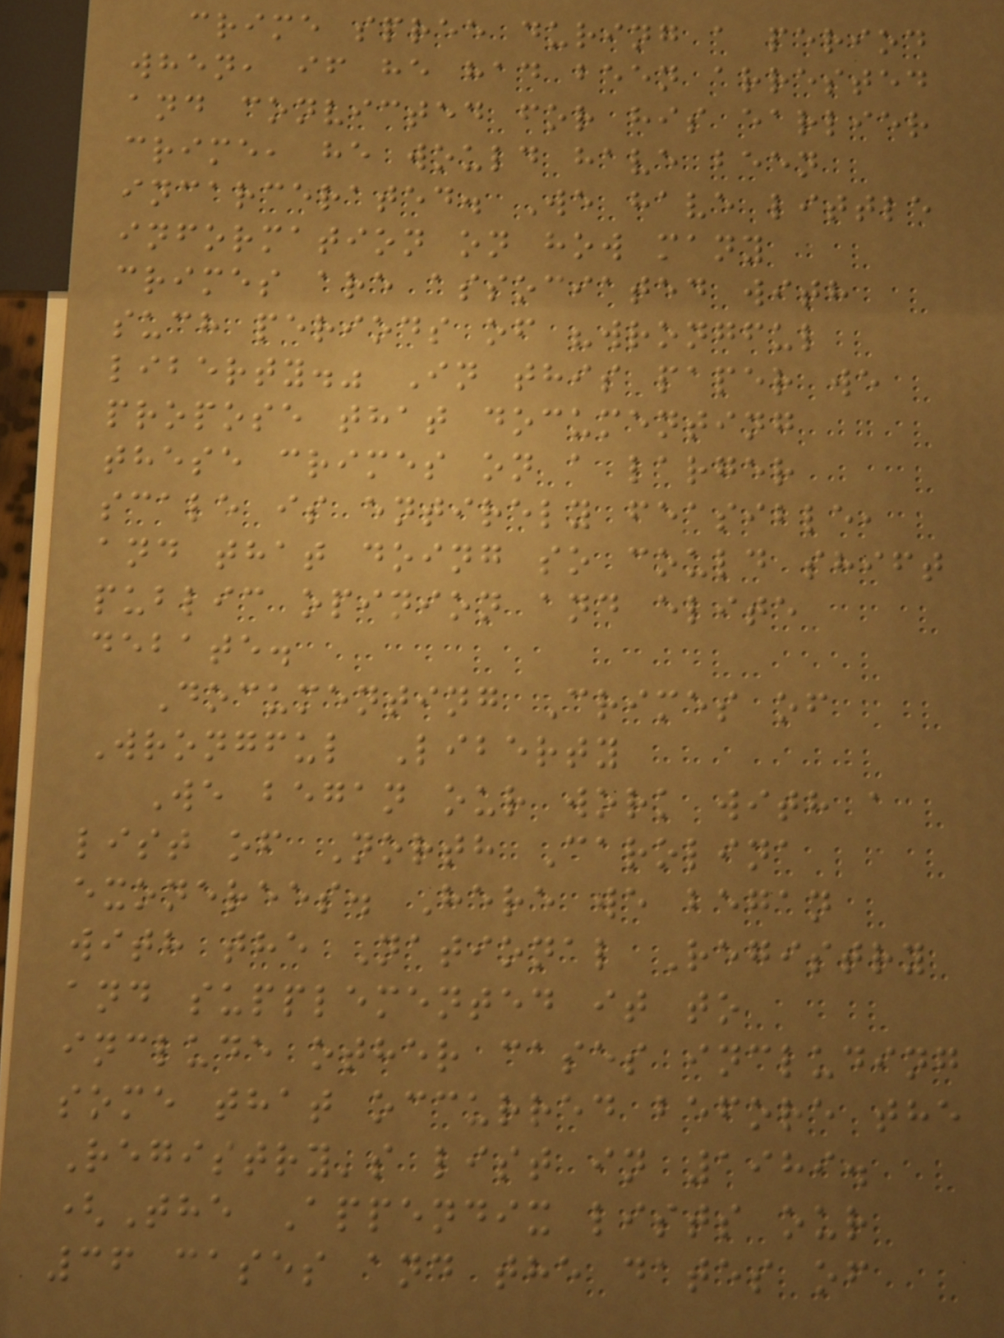crime spree during a period
when, if he had been arrested
and convicted for his earlier
crime, he would have been
incarcerated. We have little
information on how many
crimes are associated with
such periods of "wrongful
liberty." In this paper we
propose that documenting
these crimes on a larger
scale is entirely feasible,
and that doing so could shift
public opinion and elite
debate.
Documenting Crimes of
Wrongful Liberty
We began our work with a
list of North Carolina
exonerees. Here we began
with the National Registry
and supplemented it to
include other cases including
some that occurred before the
Registry's list in 1989.
(The Appendix lists our
36 cases and the dates of
